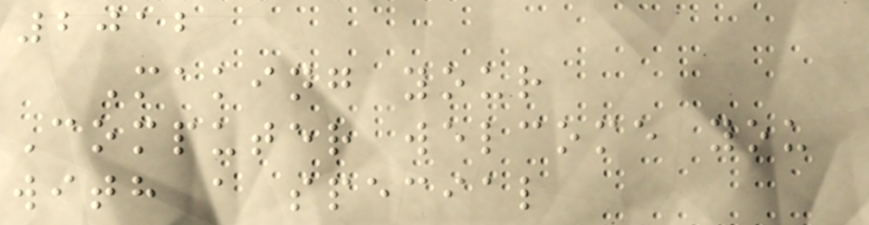2012
Making your
Computer welcome you
with a special
